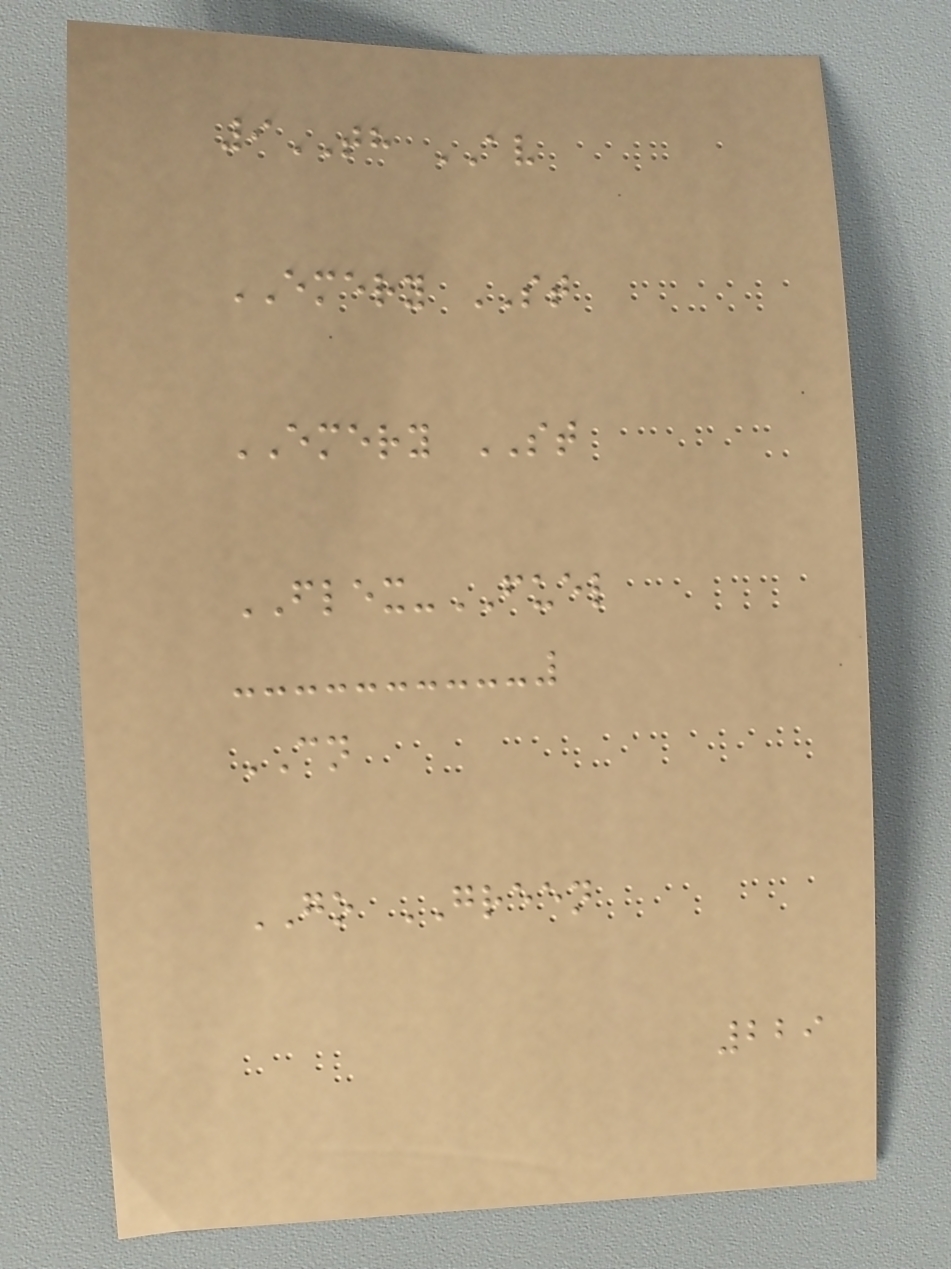9TH AV
EMERY ST
EMERY ST
FLEX-FUEL
CN
GO GREEN
229
